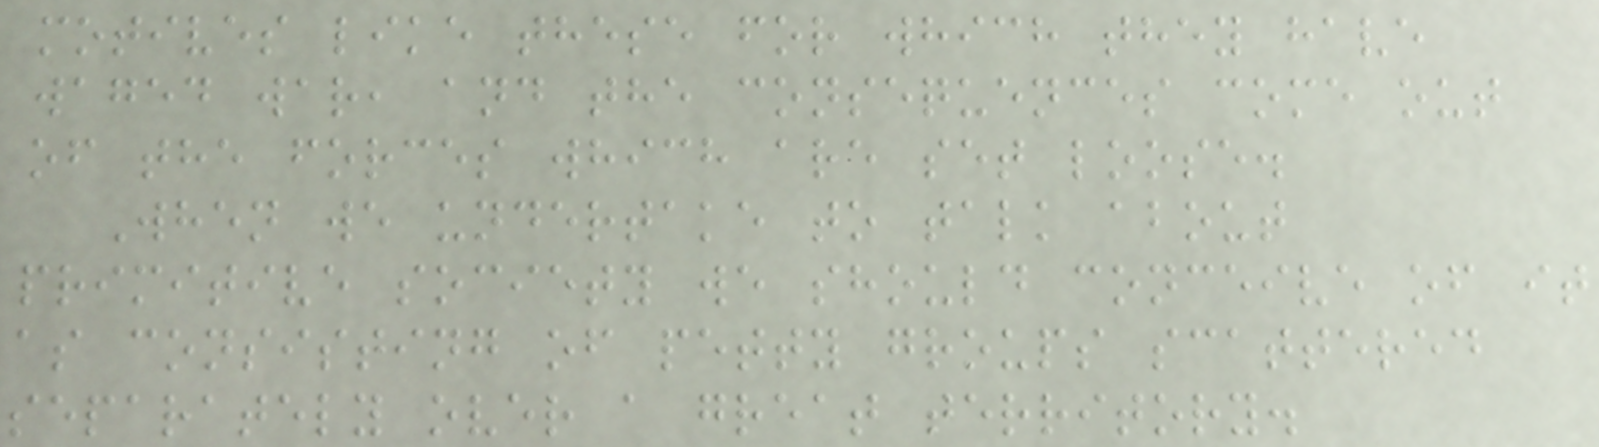motives like these for which they have
waged war, and the consequences come out
of the forces which are set loose.
When we undertake to talk about
primitive society we should conceive of it
as consisting of petty groups scattered
separately over a great territory.
